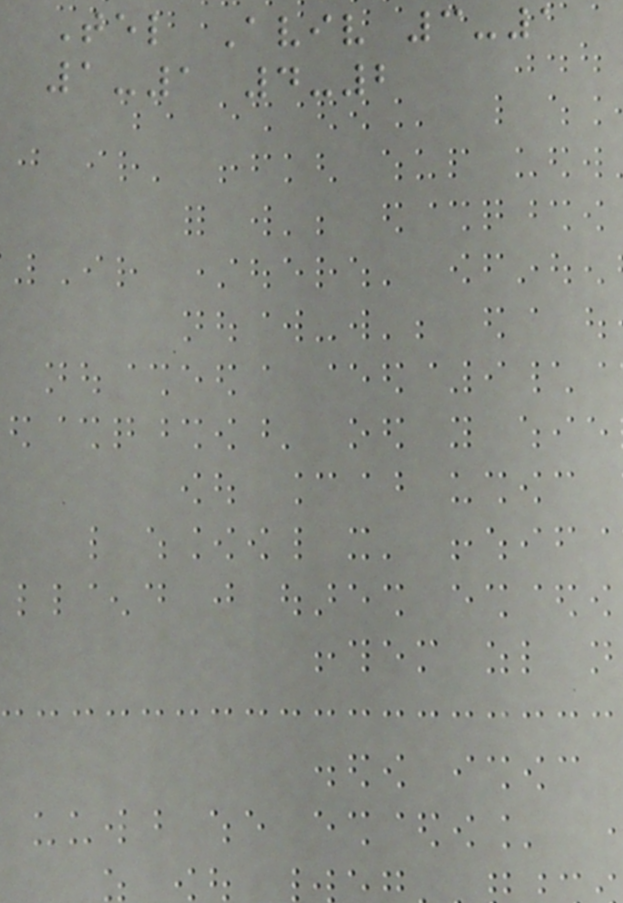Tel Aviv 3-1
1-1 4-2
